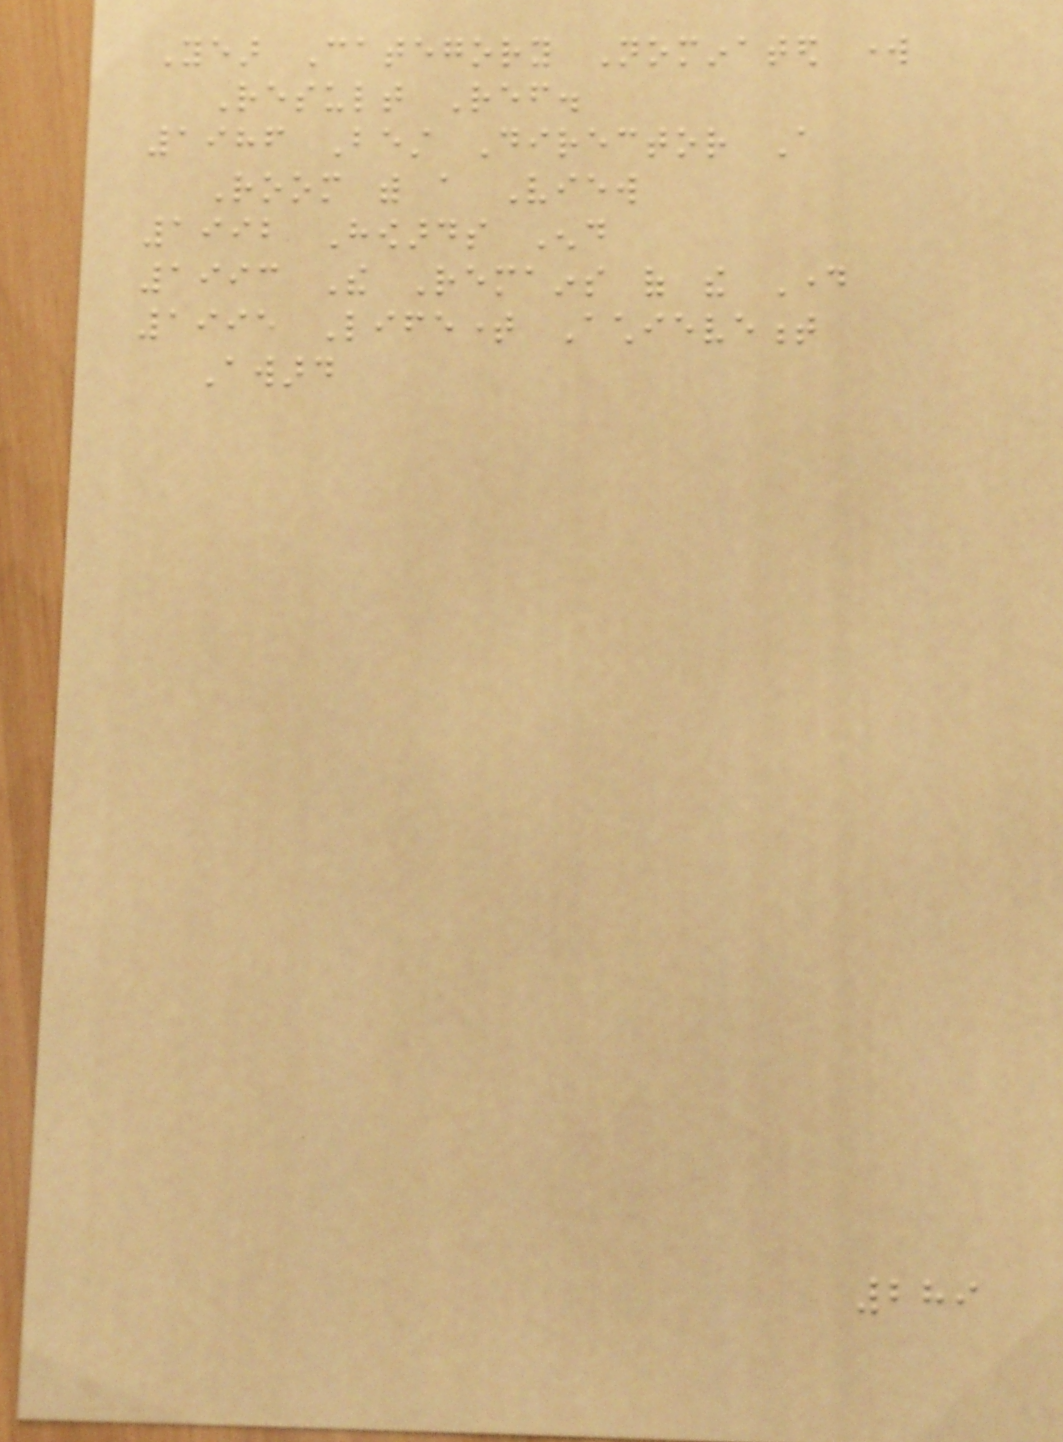Year Category Nominated work
Result Ref.
1986 Best Director A
Room with a View
1992 Howards End
1993 The Remains of the Day
1995 Lifetime Achievement
Award
289
